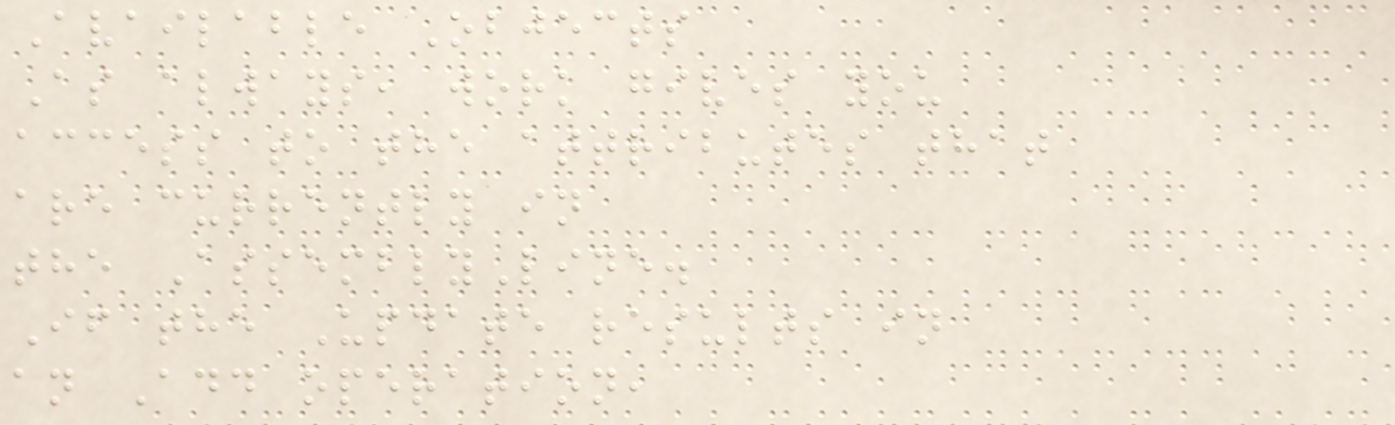Available Objects
As always, work gives you
access to the attributes that
are currently in
the AssemblyLine.
If the Update results in
an Add operation,
